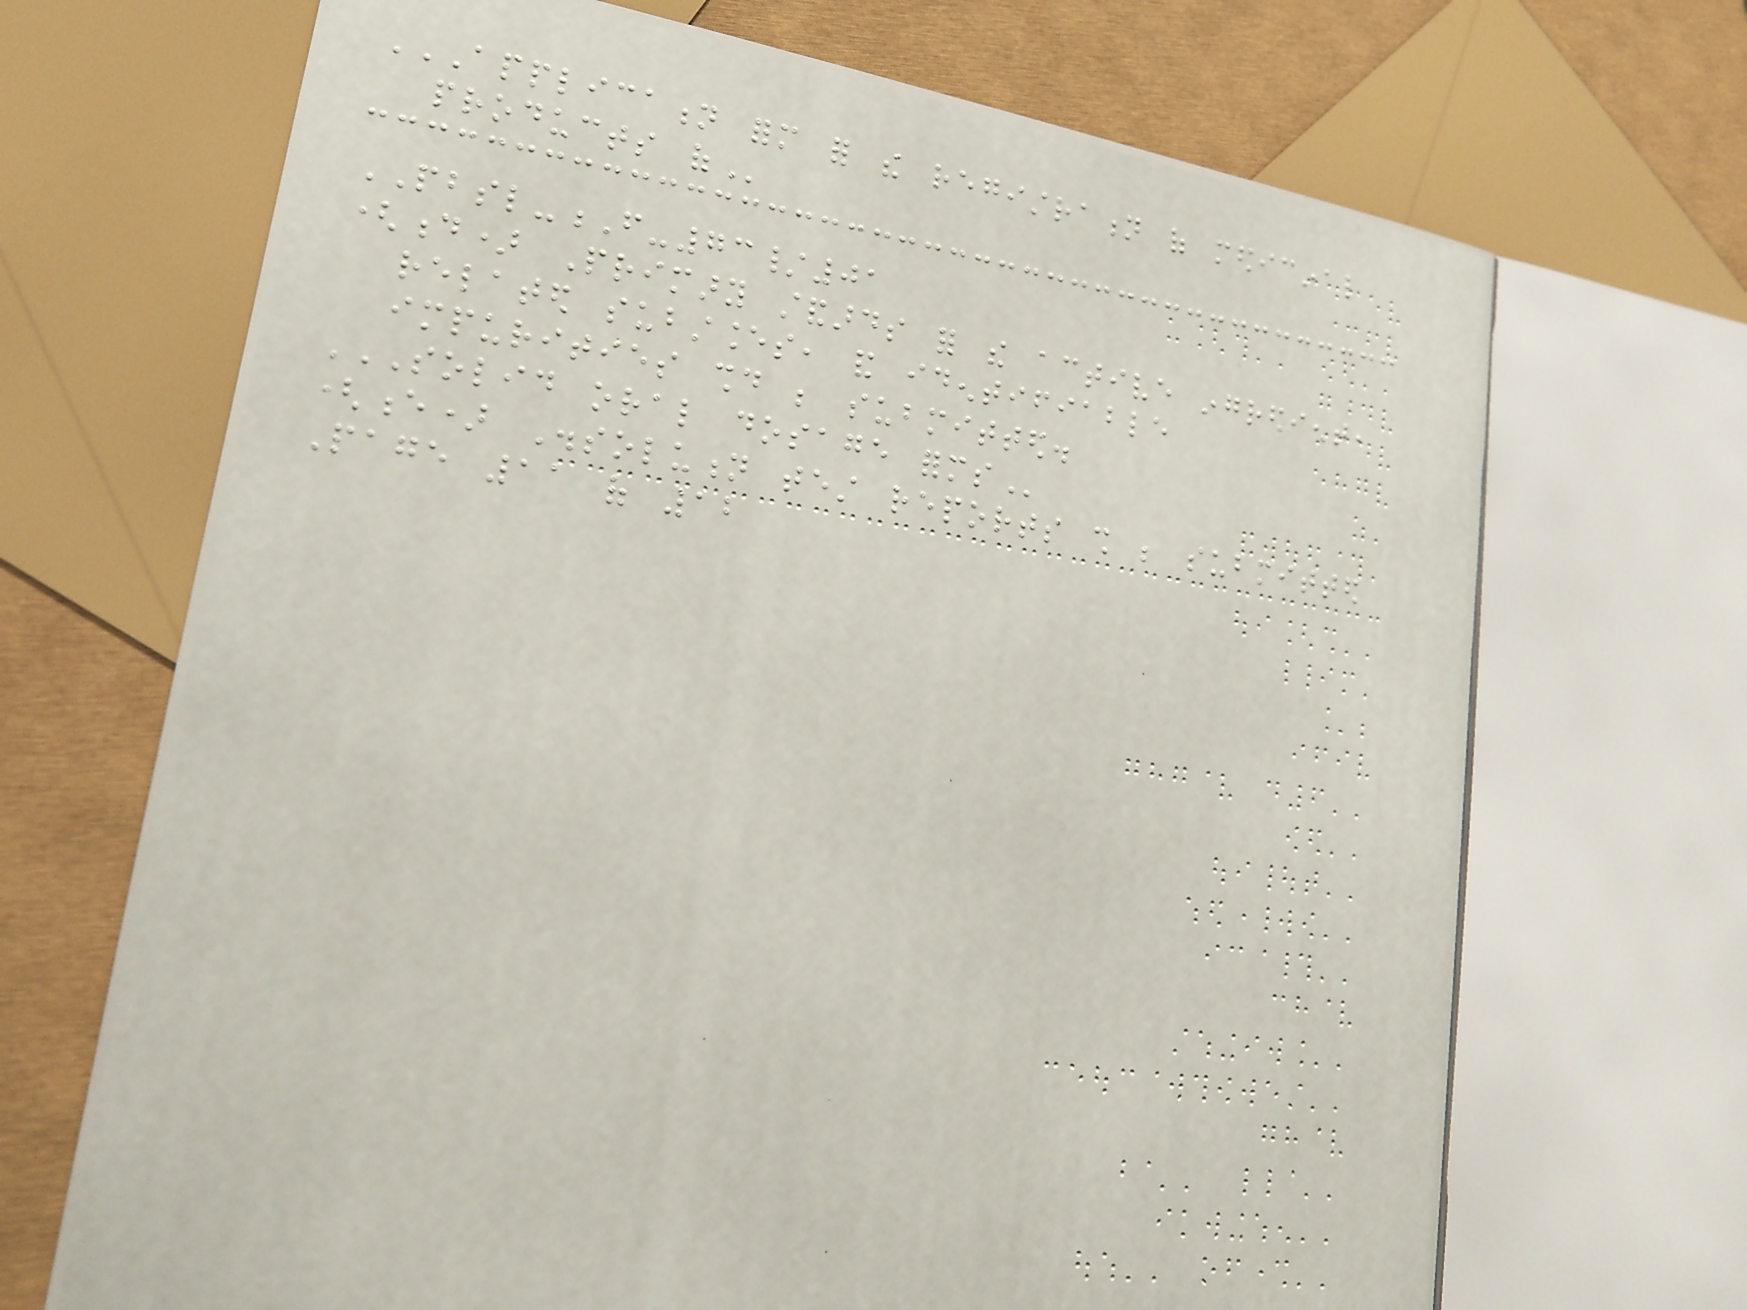APPLICATION FORM FOR THE REGISTRATION OF MEDICINAL
PRODUCTS OF
PBSL-F-73/01
(d) Primary standards for the active ingredient,
related substances, and identifiable
impurities should be submitted.
SOLID ORAL DOSAGE FORMS
(e) Dissolution test reports shall be submitted
Page 11 of 12
